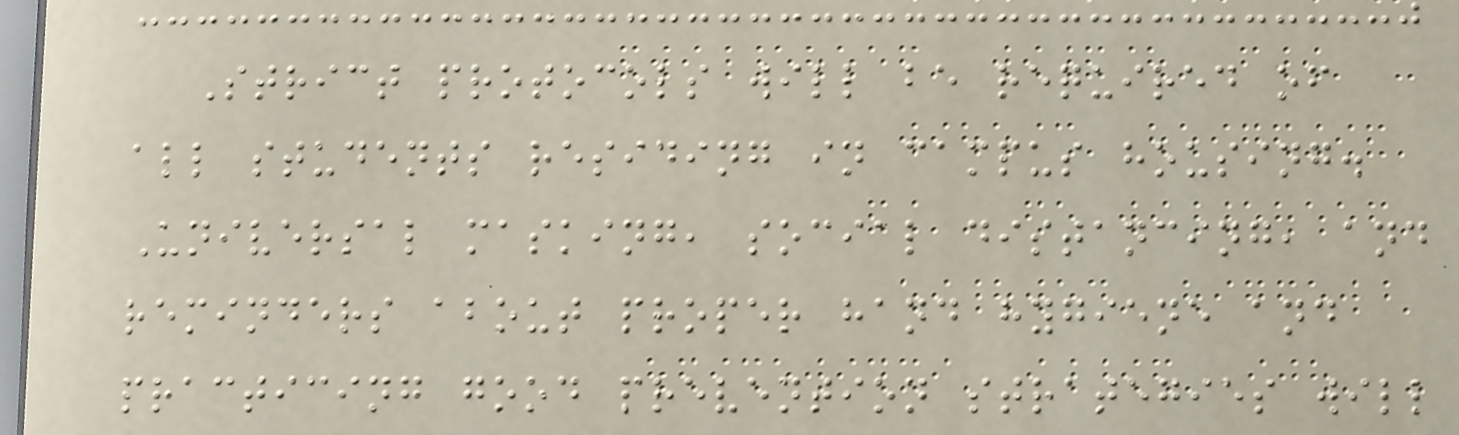Strict protocols will be required of
all students residing in campus housing.
Universal masking, social distancing, and
reminders about proper hand hygiene and
practicing good prevention strategies will
